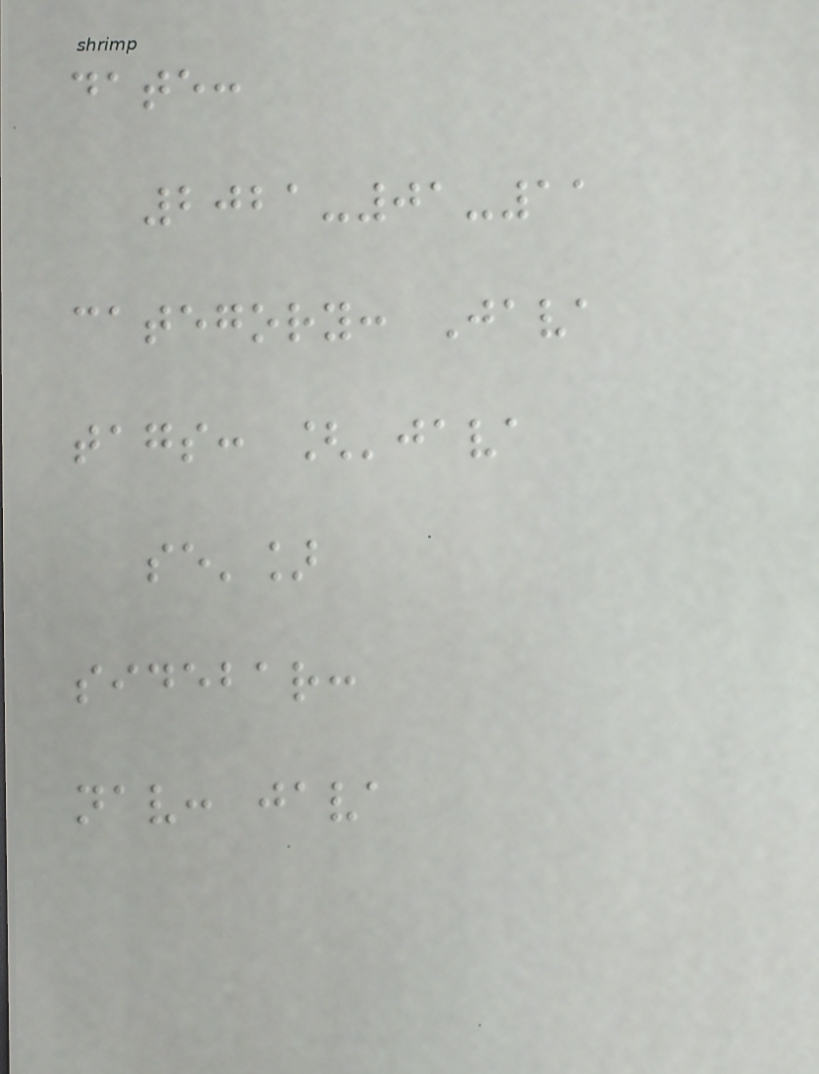date:
2021-01-11
category: Java
tags: ['java
se']
sidebar:
nav: java
